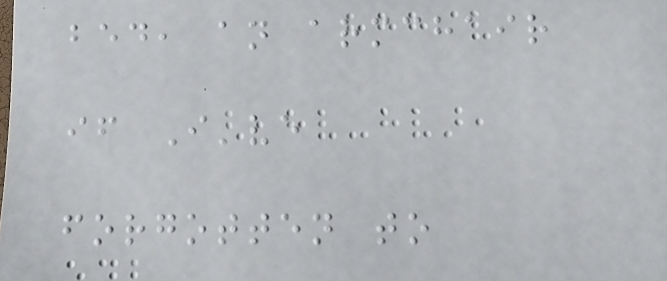bed, an armchair
if I've
forgotten to
